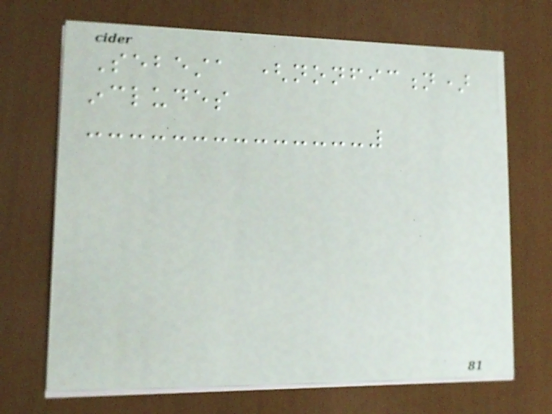Sebesta (nonfiction)
includes
